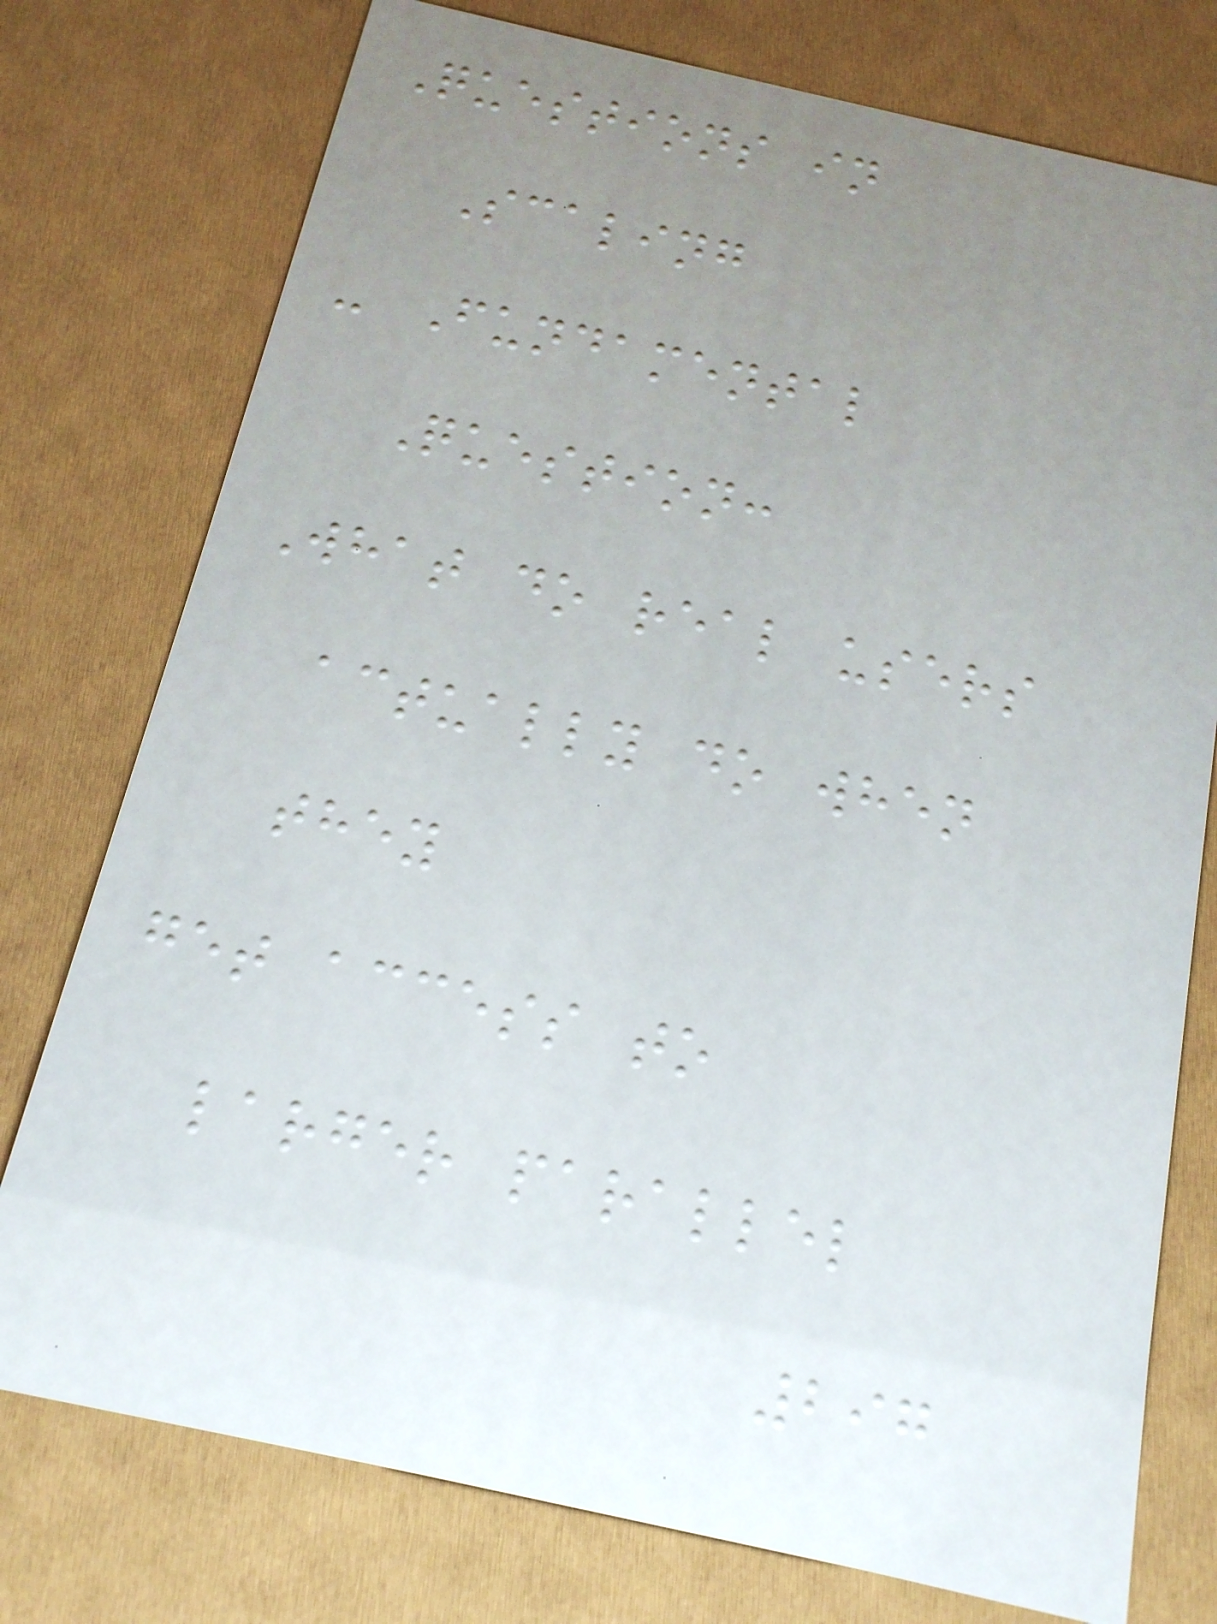Questions in
Scaling
- Fundamental
Question:
What do real users
actually do when
they
get access to
larger parallel
297
